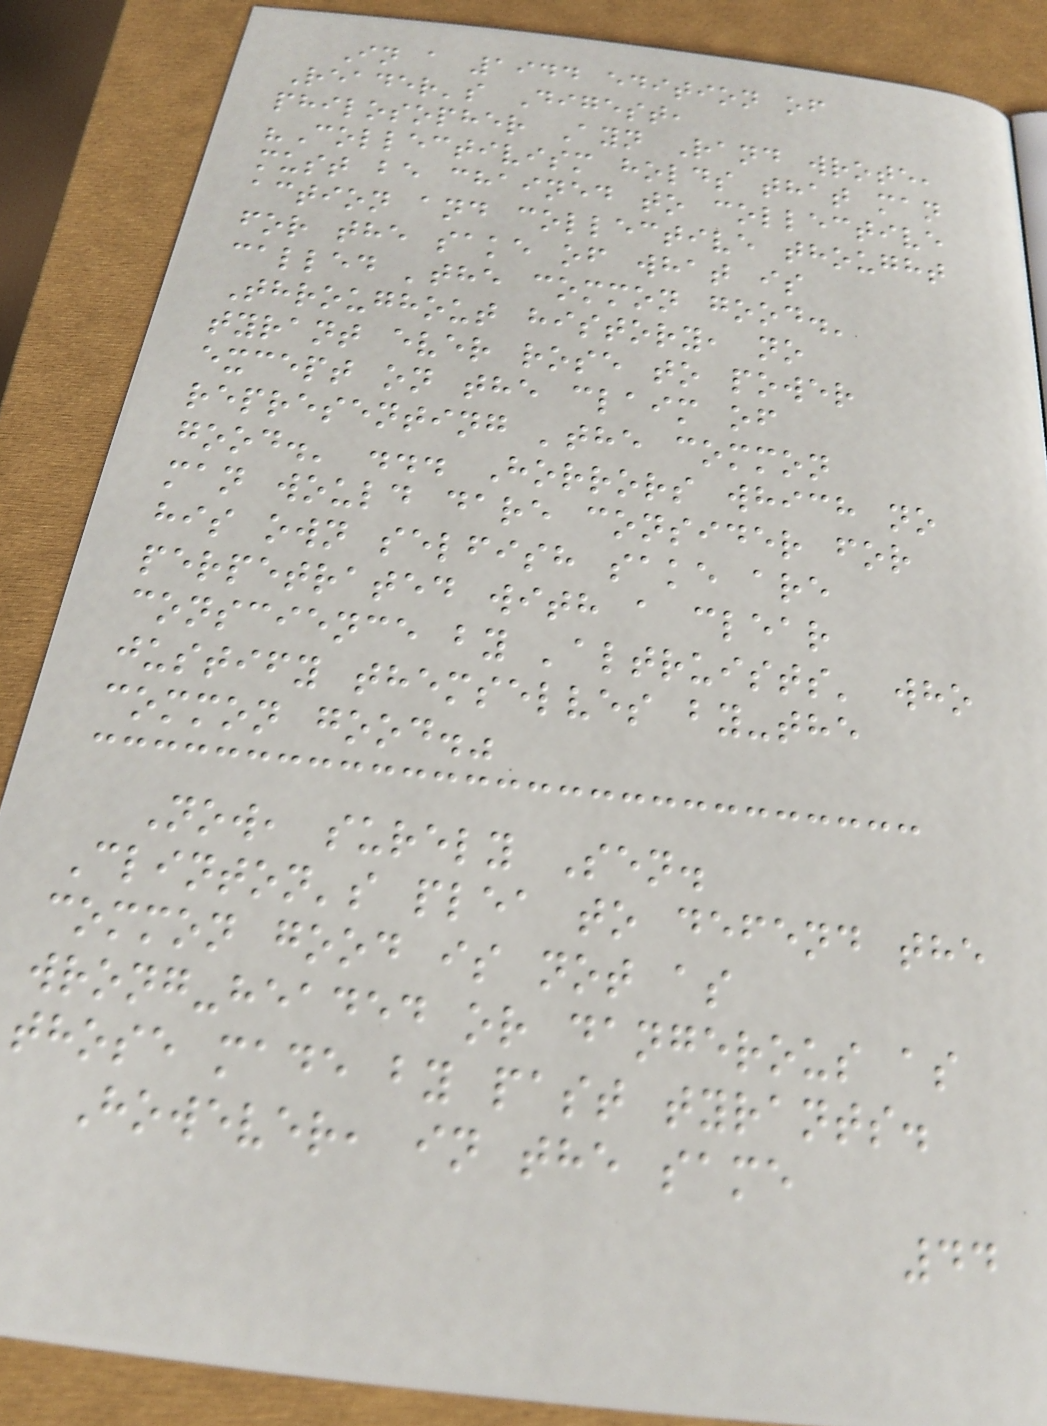In a 1944 edition of
Reader's Digest,
philosopher Ayn Rand wrote,
"Collectivism holds that man
must be chained to collective
action and collective thought
for the sake of what is
called 'the common good.'
Throughout history, no
tyrant ever rose to power
except on the claim of
representing 'the common
good.' ... Horrors which no
man would dare consider for
his own selfish sake are
perpetrated with a clear
conscience by 'altruists' who
justify themselves by-the
common good."
Now, surely Sen.
Clinton's plea to defend the
common good is not as
wrong-headed or dangerous as
those made by past tyrants.
However, in the same
44
